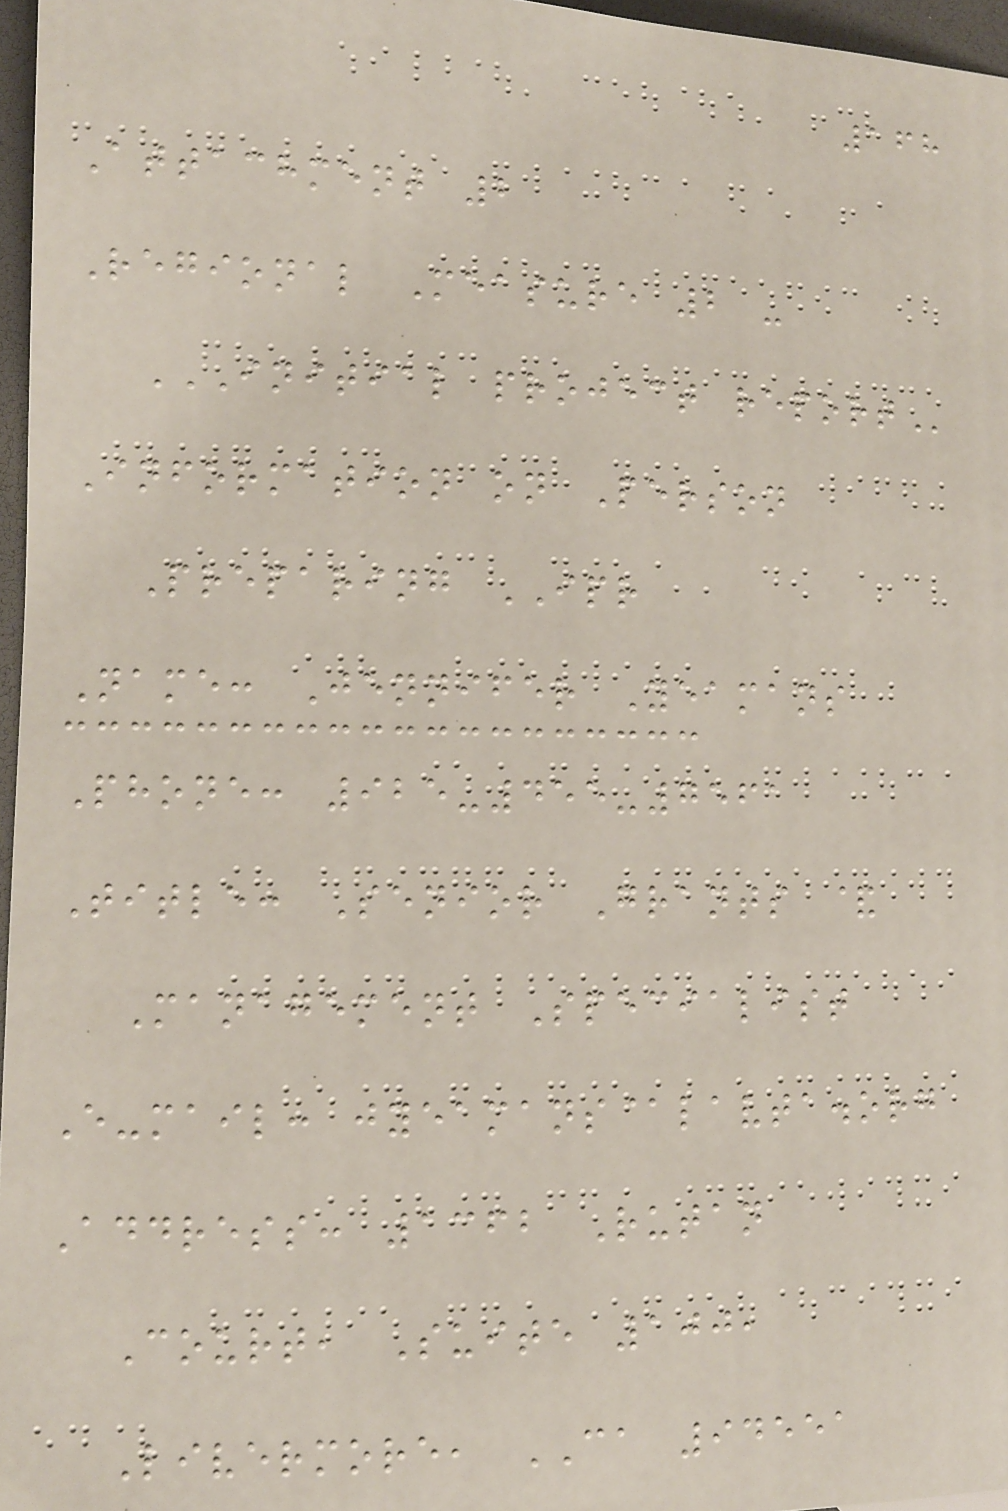168
Attachment 2
Regional Measure 2 -
INITIAL PROJECT REPORT
Information on Person
Preparing IPR
Name: Jennifer Yeamans
Phone: 925-455-7561
Title: Senior Grants &
Management Specialist
E-mail: jyeamans@lavta.org
Address: 1362 Rutan
Court, Suite 100,
Livermore, CA 94551
